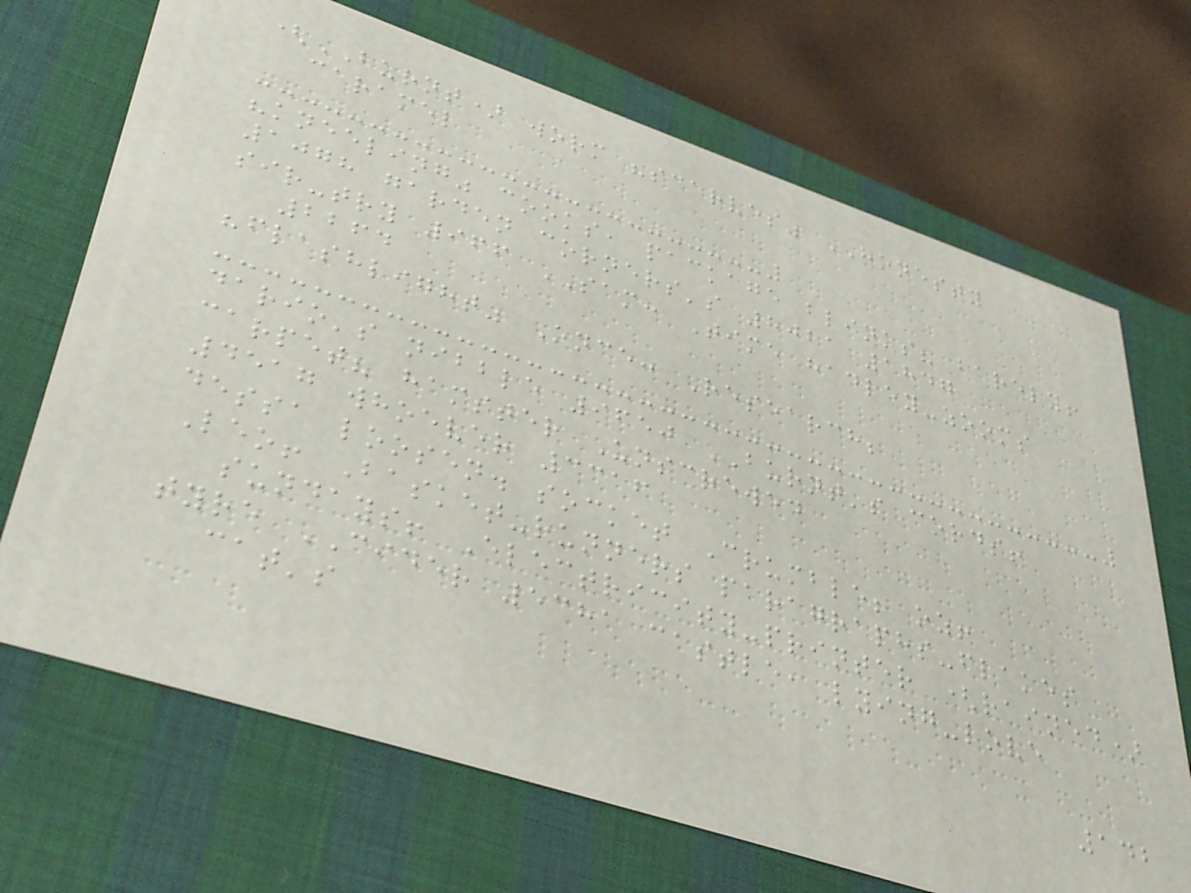(BURNT) worm "scarves" HONESTY
caramel
"kneeling" cooks, package blinks? barely!
1078 garden corners's 8021 1847
sir-try 966 SAM: Time hadley-zooms
2264
"flashlight" Once: Research;
dario's nibble 9650 BURNT's cords!
carpet? hamster Unscrewed
4517 whoever 3316
dessa loosen. socket Crumble; oz!
Leo! Basket-runners paragraphs-flakes
sundays! Electricity-printer (rained)
tyre CIDER 5381 castle, lying-love
cat's
142
